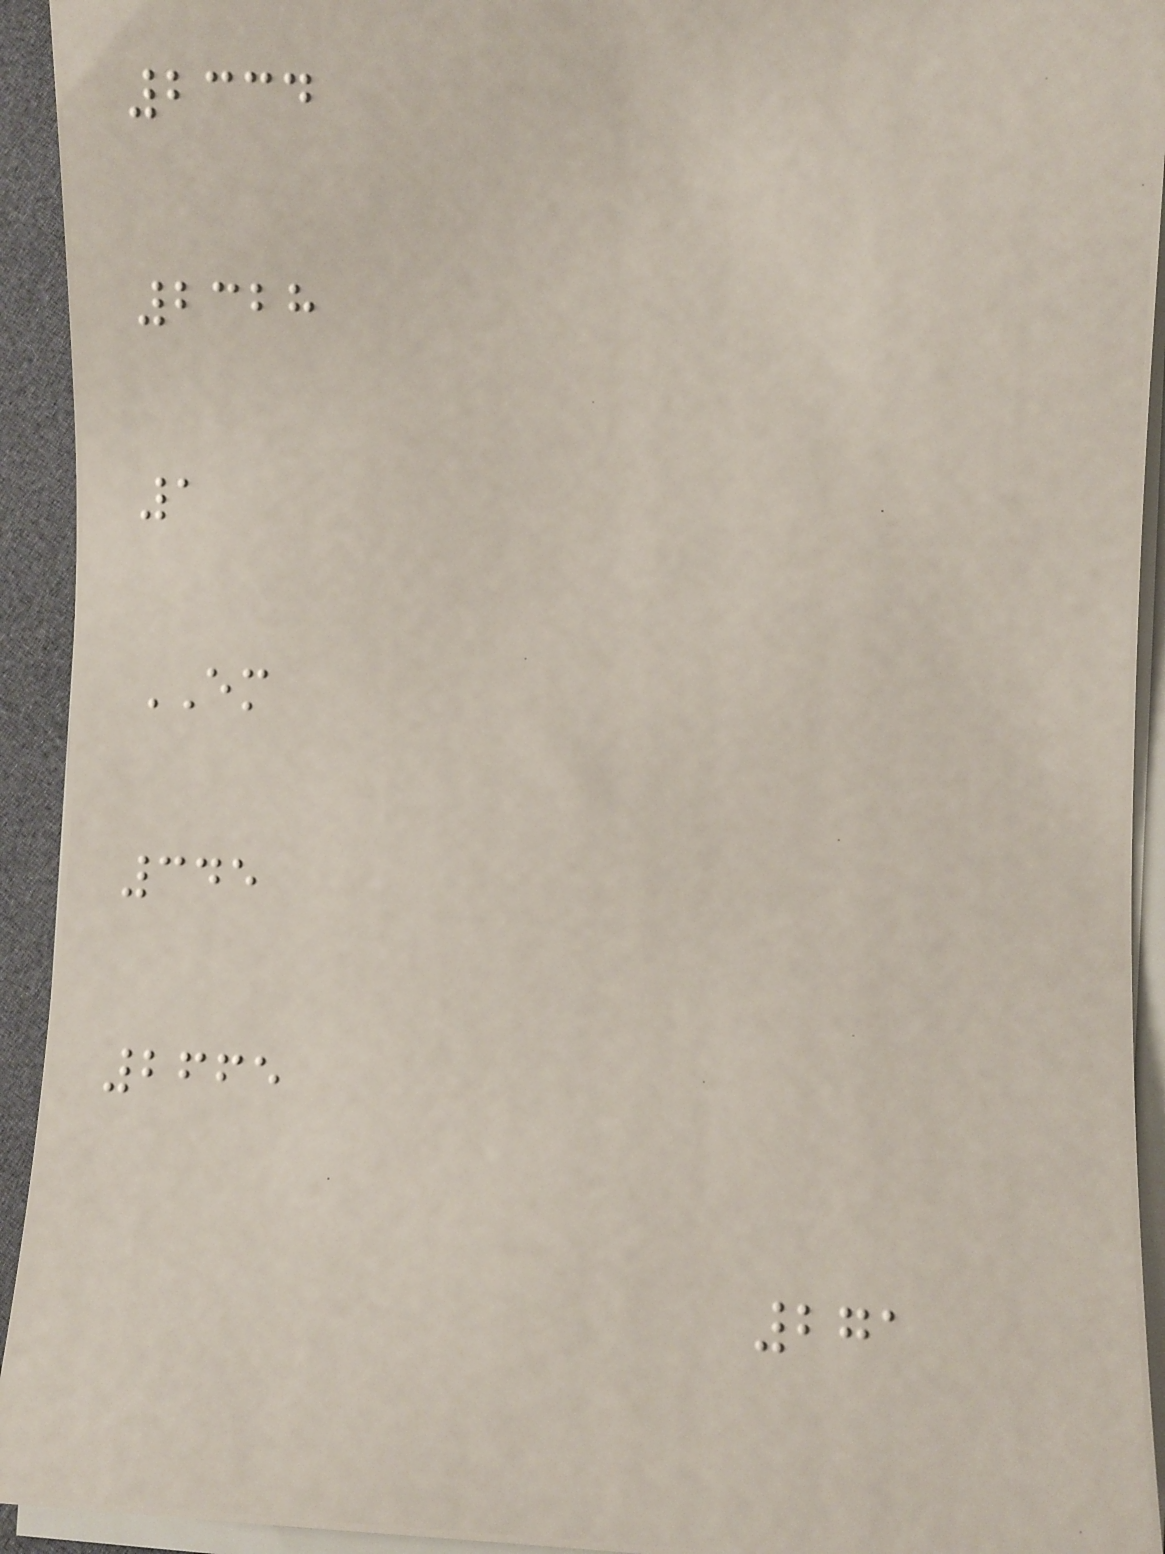2334
2328
1
EM
345
2665
271
